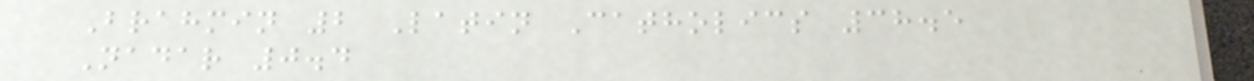Brahmin 2 Latin Catholics 38.5
Nadar 0.4
